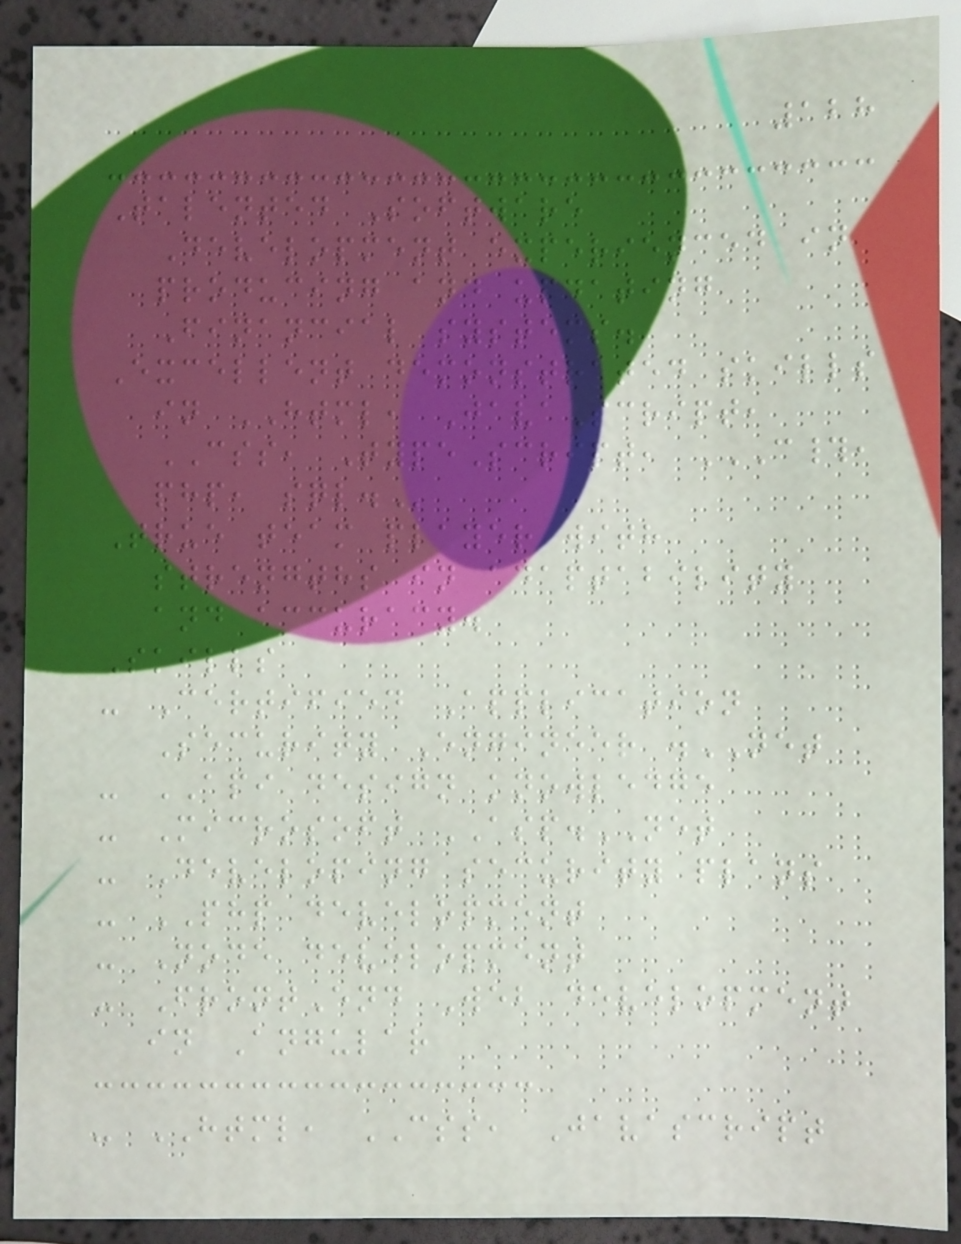128
Talented Software
Development experienced in
producing and updating
Financial systems.
Excellent demonstrated skills
in HTML, JavaScript,
CSS, TypeScript, C#,
PHP, SQL.
True team player with
strengths in adaptability
and accuracy.
Skills
- Certified Application
Security Engineer .NET
- API design knowledge
- Microsoft ASP.NET
- Developing security plans
- PHP development
- Node development
- FrontEnd Web development
in Angular
- HTML, CSS, Javascript
